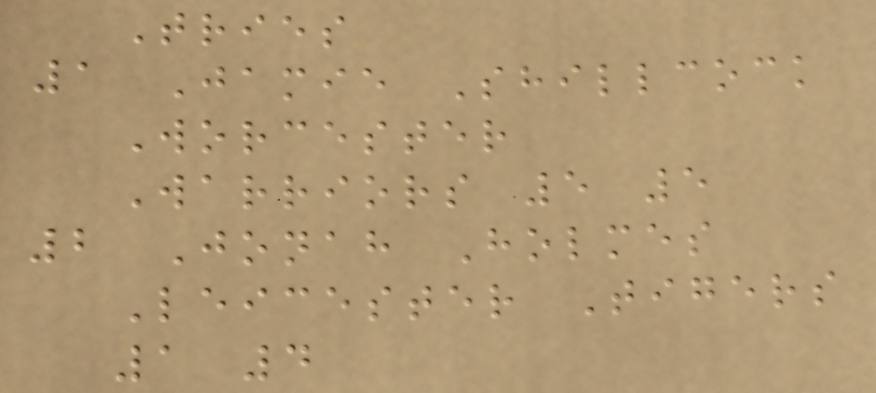Tries
1 Jamie Shillcock
Worcester
Warriors 5 5
2 Jonah Holmes
Leicester Tigers
1 4
